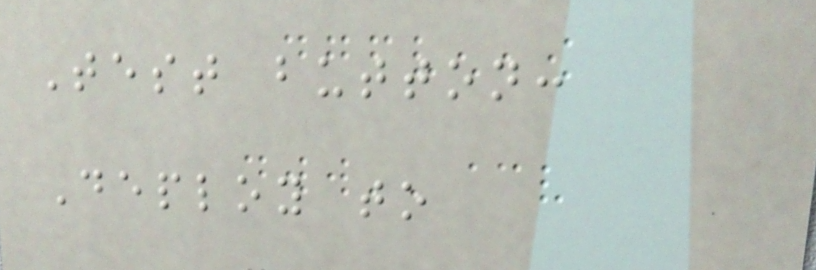Test button:
Deploy to
